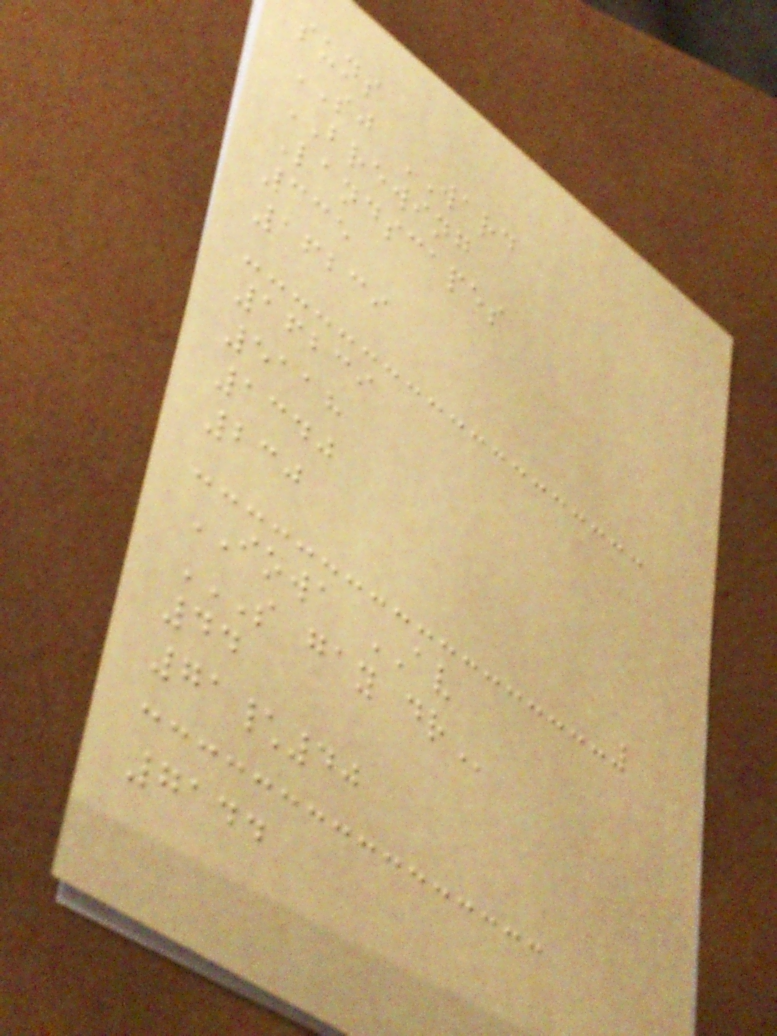suns
SJ WARD
BREWING
Landscapes
335
16239
16239
5118
1340
230
IOWA AV
S GAY DR
44
71\40
7144
